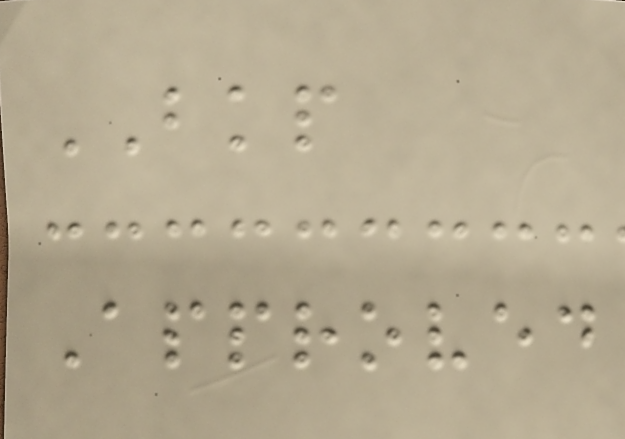BKP
Approved
